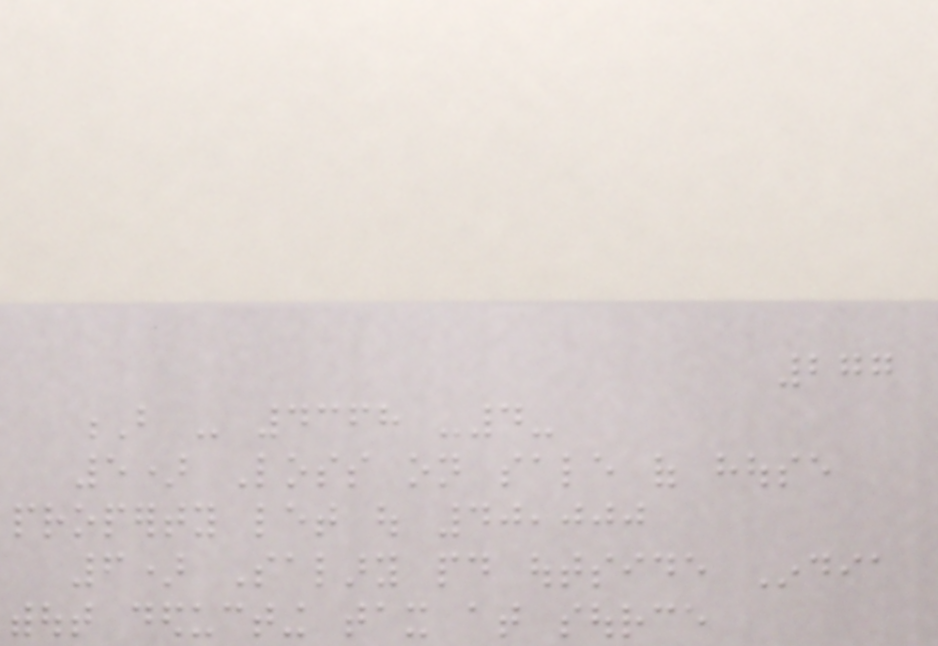277
B - 4368 -4-
5) Loss on sale of house
property let out 40,000
6) Salary paid outside India
without deducting tax at source
